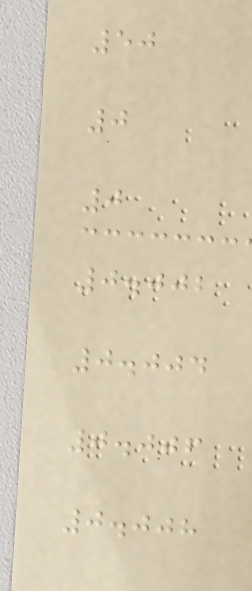50
0
0
0.002
0.004
0.006
0.008
